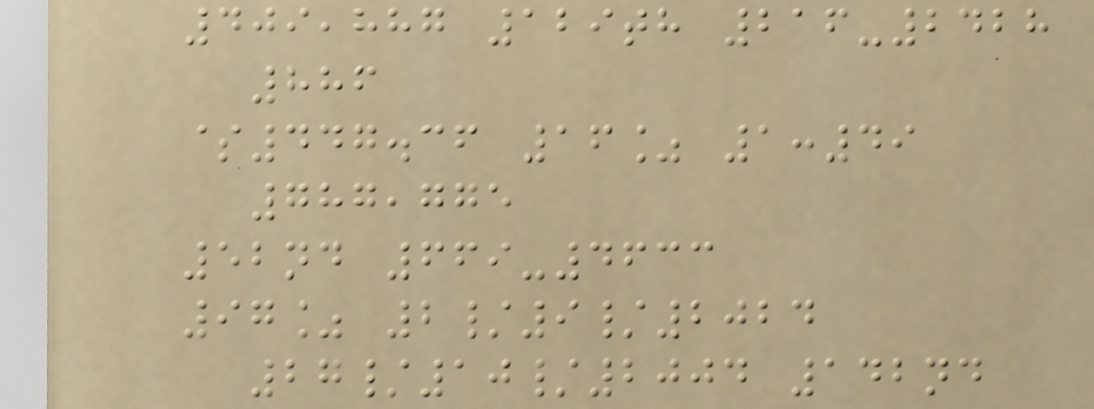409,887 129th 216-2428
886
$447.36 16% 1:49
787,775
52nd 669-4633
97% 2/9/2024
27/10/2004 142nd
